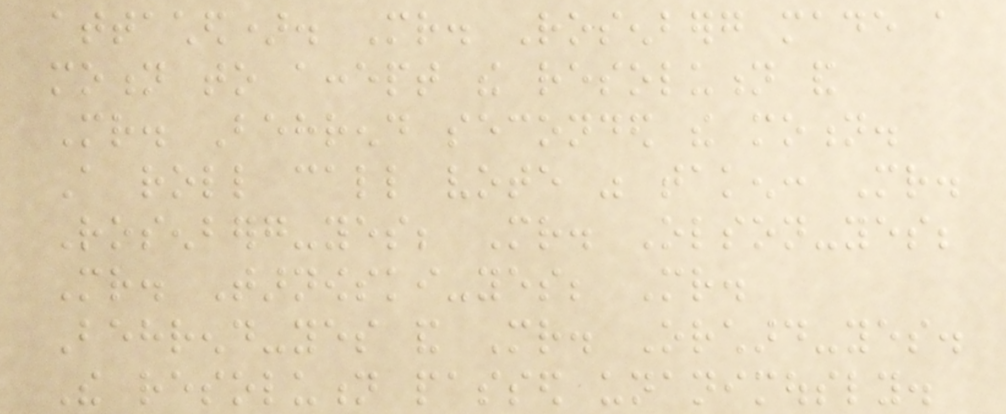attached). Mr. Rosenberg made a
motion to accept the resolution and
Mr. Behrend seconded the motion.
A roll call vote was taken: Mr.
Rosenberg-yes; Mr. Olson-yes;
Mr. Tarnowski-yes; Mr.
Behrend-yes and Mr. Orchard-yes.
The resolution passed unanimously.
